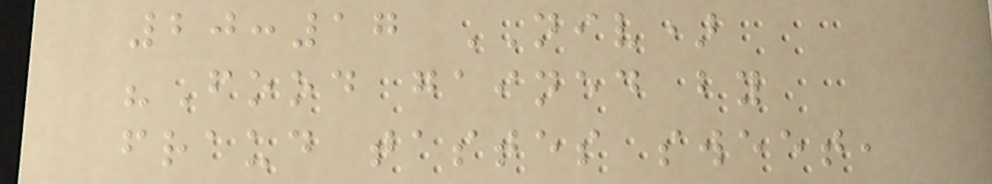20:17 NIV)
"Food gained by
fraud tastes sweet,
